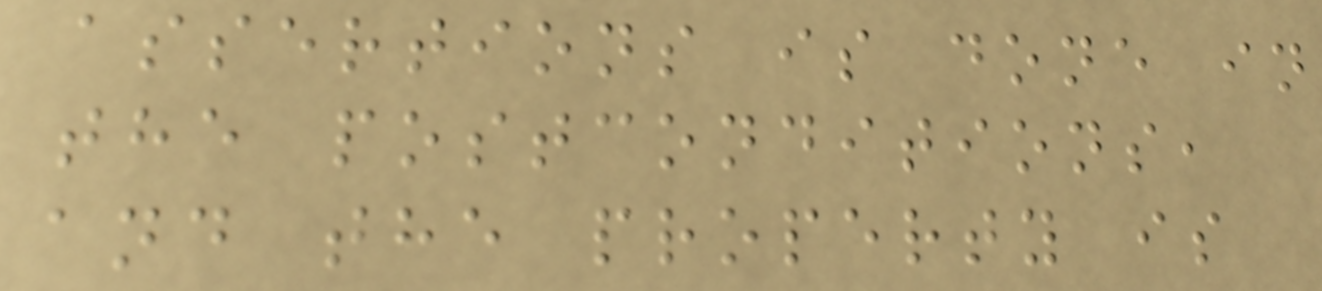assertions is done in
the postconditions,
and the property is
